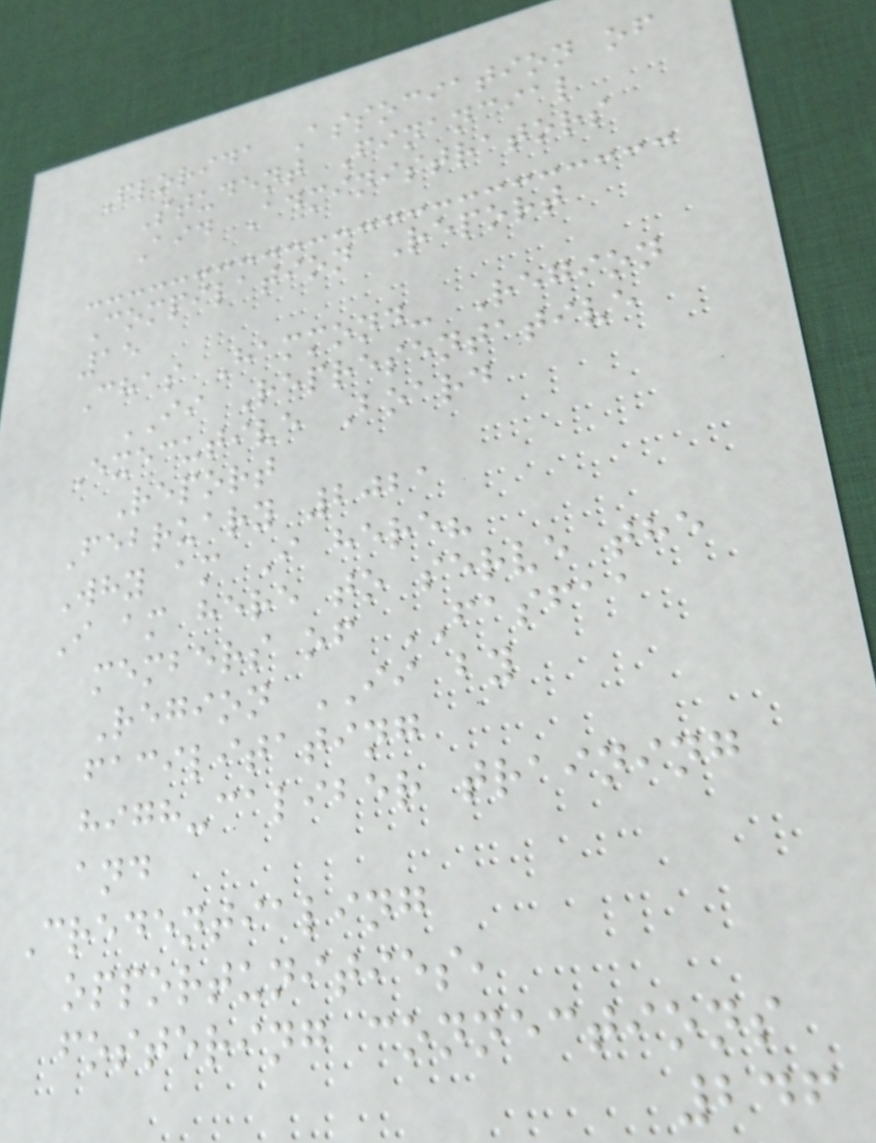Florida Association of
Student Financial
Aid Administrators
Compilation Report
15
Chas Hammond- Region
II Representative
Executive Board
Report
February 2021
Why am I here?
I am here to serve the
members of FASFAA
Region II by
facilitating
high-caliber training
and
Credentialing
opportunities,
fostering connections
246
